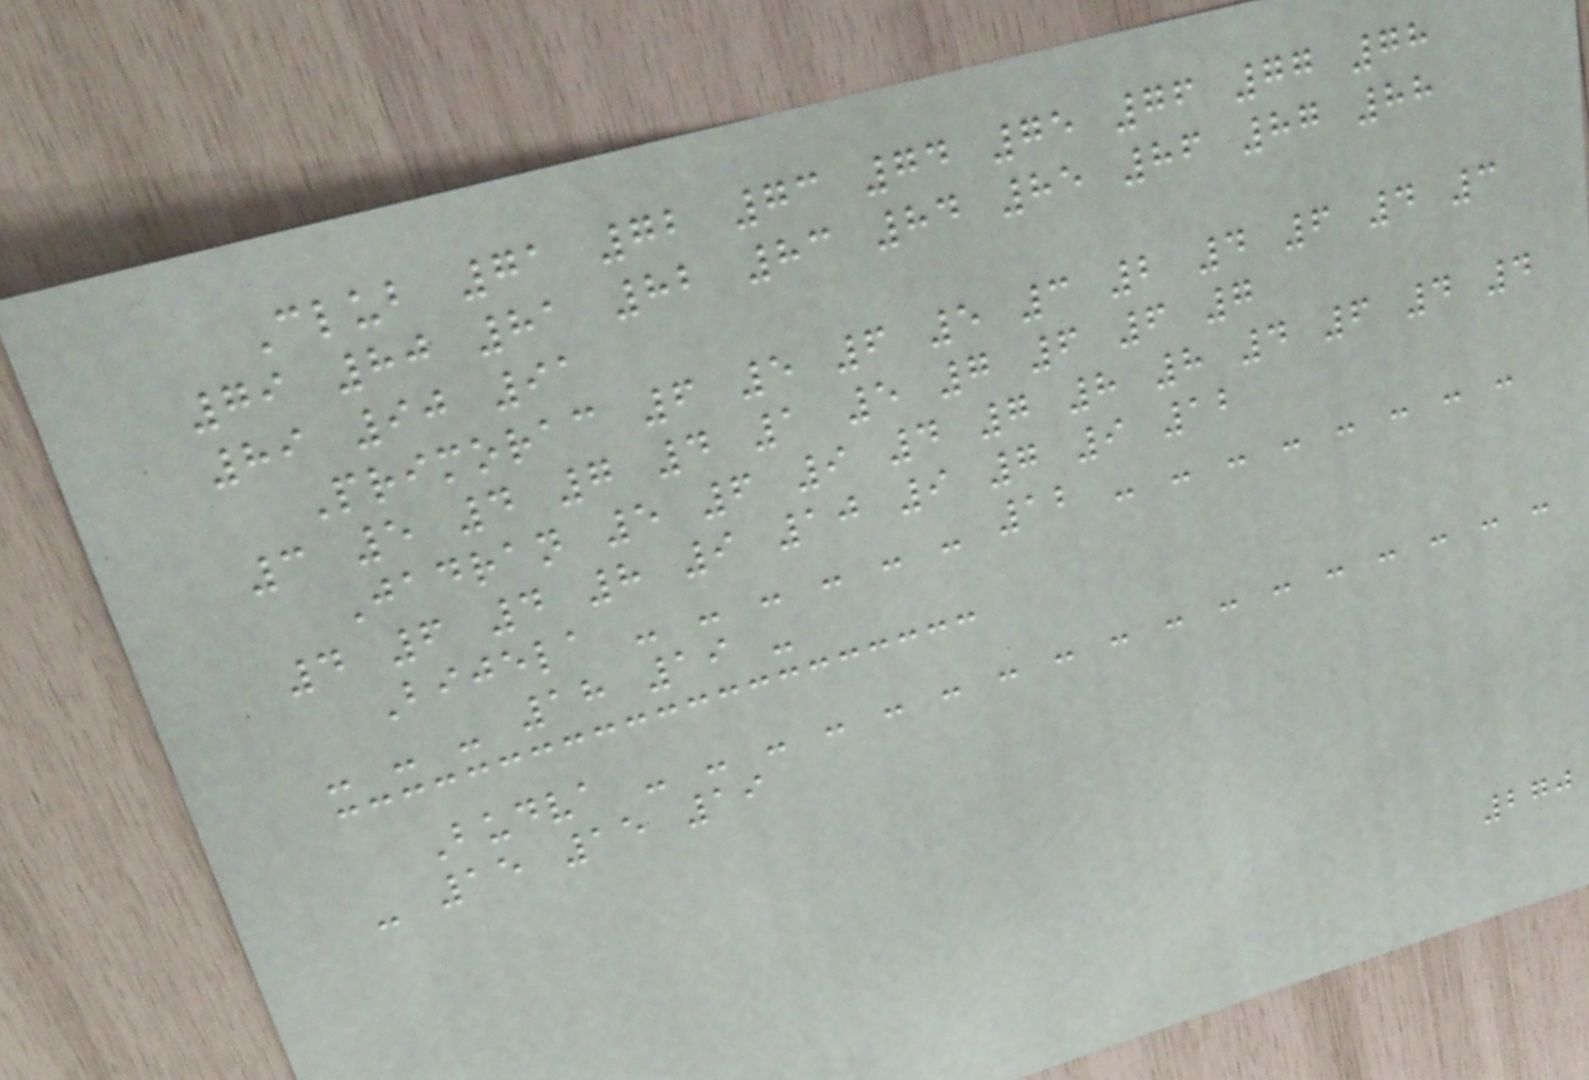Club 71 72 73 74 75 76 77 78
79 80 81 82 83 84 85 86 87 88
89 90 91
Primorac 6 5 6 5 3 2 4 6 4 3
3 5 4 7 4 1 5 7 6 6 7
Jadran 5 6 9 4 7 8 8 4 6 4 4
4 6 4 8 9 10 9 7 9 12
Bijela - - - - - - 12 - - - - - - - -
- - - 18 19 -
Budva - - - - - - - - - - - - - - - - -
- 15 15 19
270
